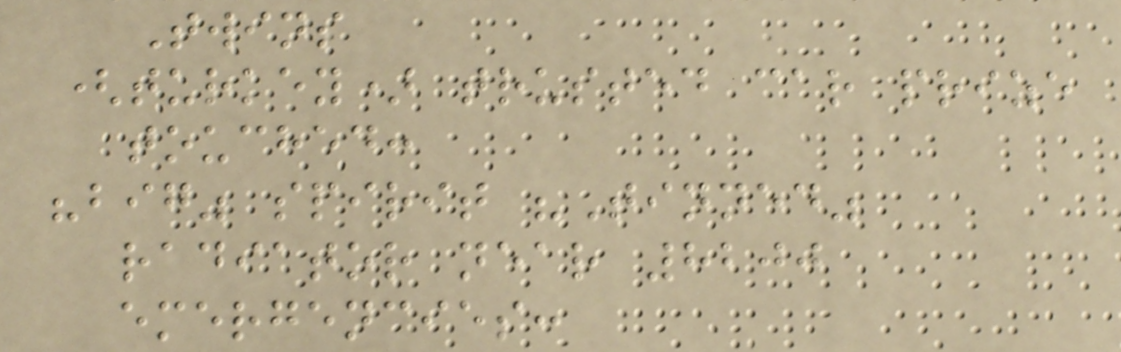Twins
(turkey) trusted car prize
touched:
"big" spirit "Tinned"
radiator near 8200
emergencies:
